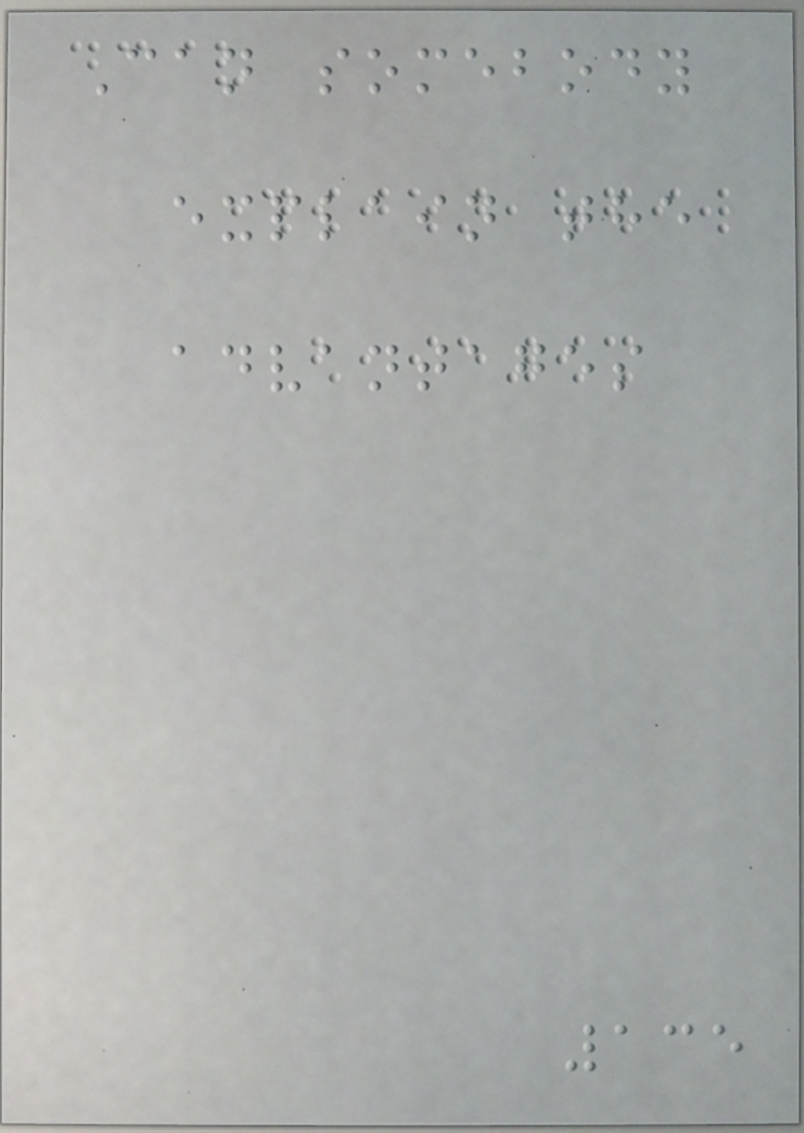Can somebody
explain the
advantages
135
